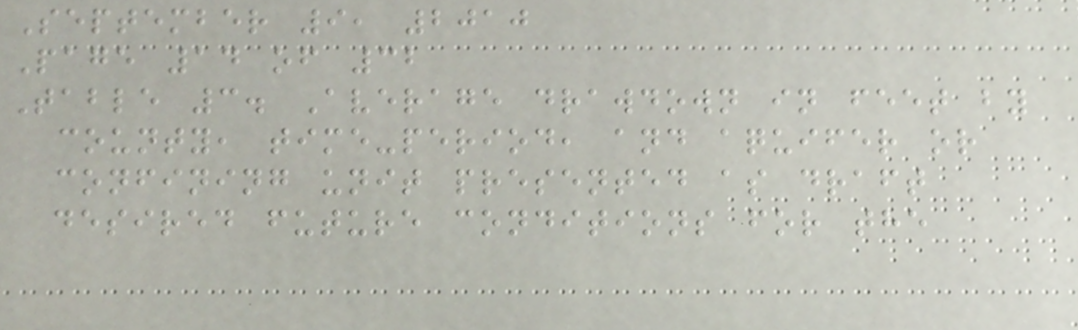September 9, 2010
Page 14 of 32
Table 3. Average drawdown in feet by
county, time-period, and aquifer or
confining unit presented as draft
desired future conditions for the
